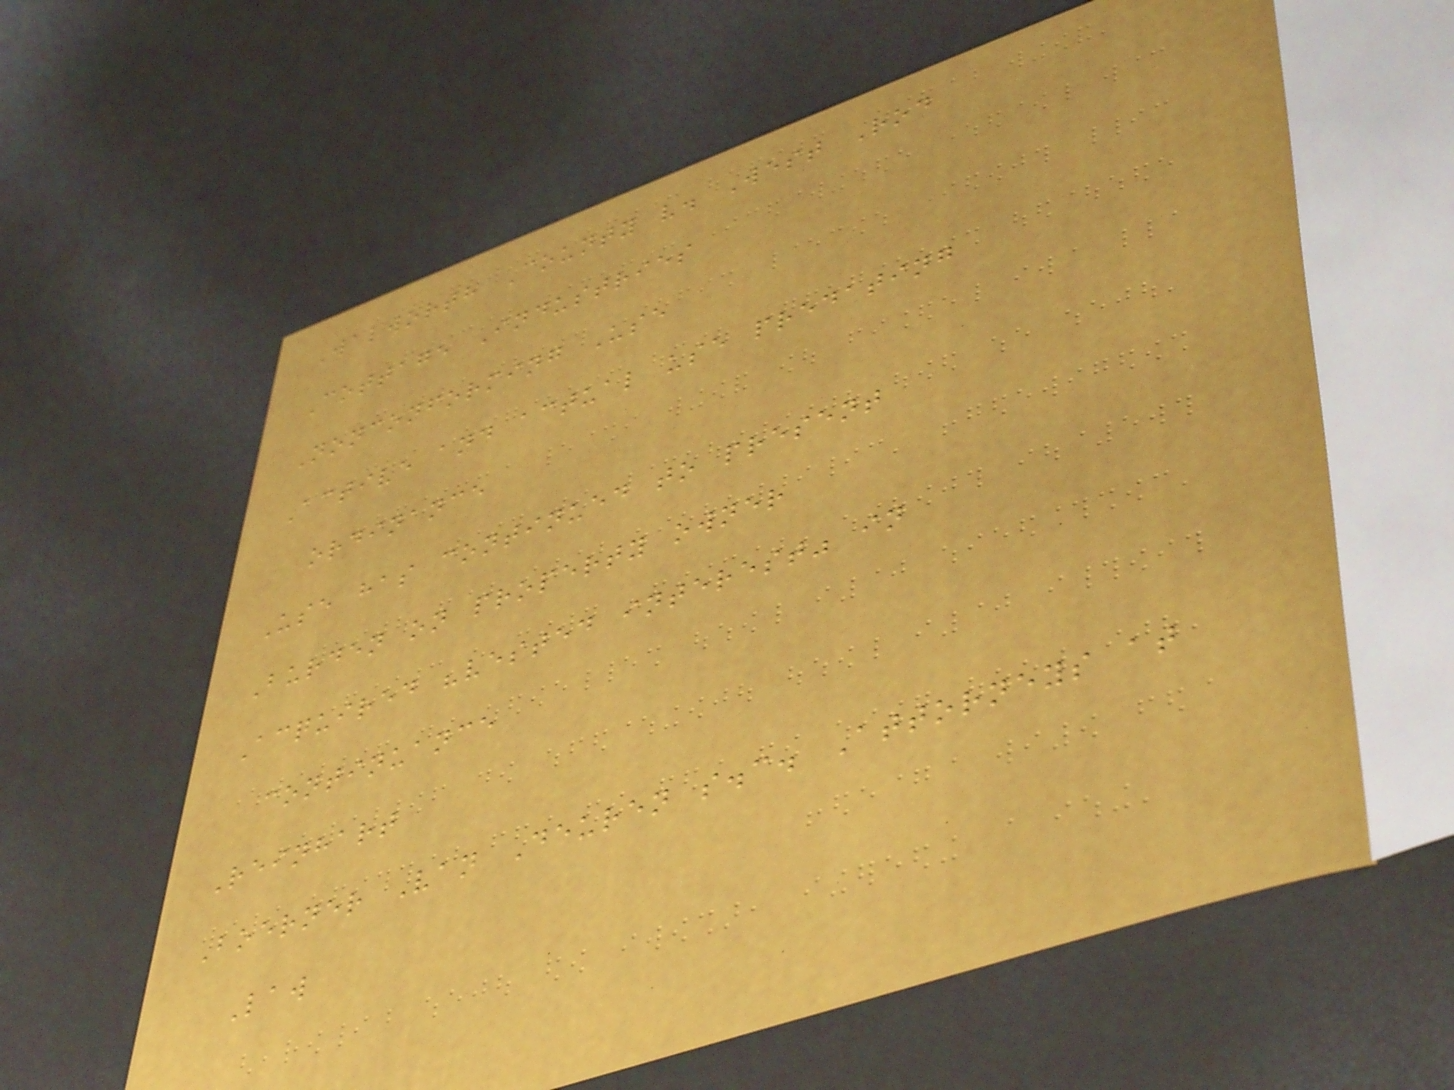Walworth County v. West Rod
Cottage Industries
Nonconforming Use
Active and actual use predating
ordinance
Use has continued to present
Burden on property owner
Acquired "vested interest" in
continuance
Reinhart
Boerner Van Deuren s.c. Attorneys at
Law
